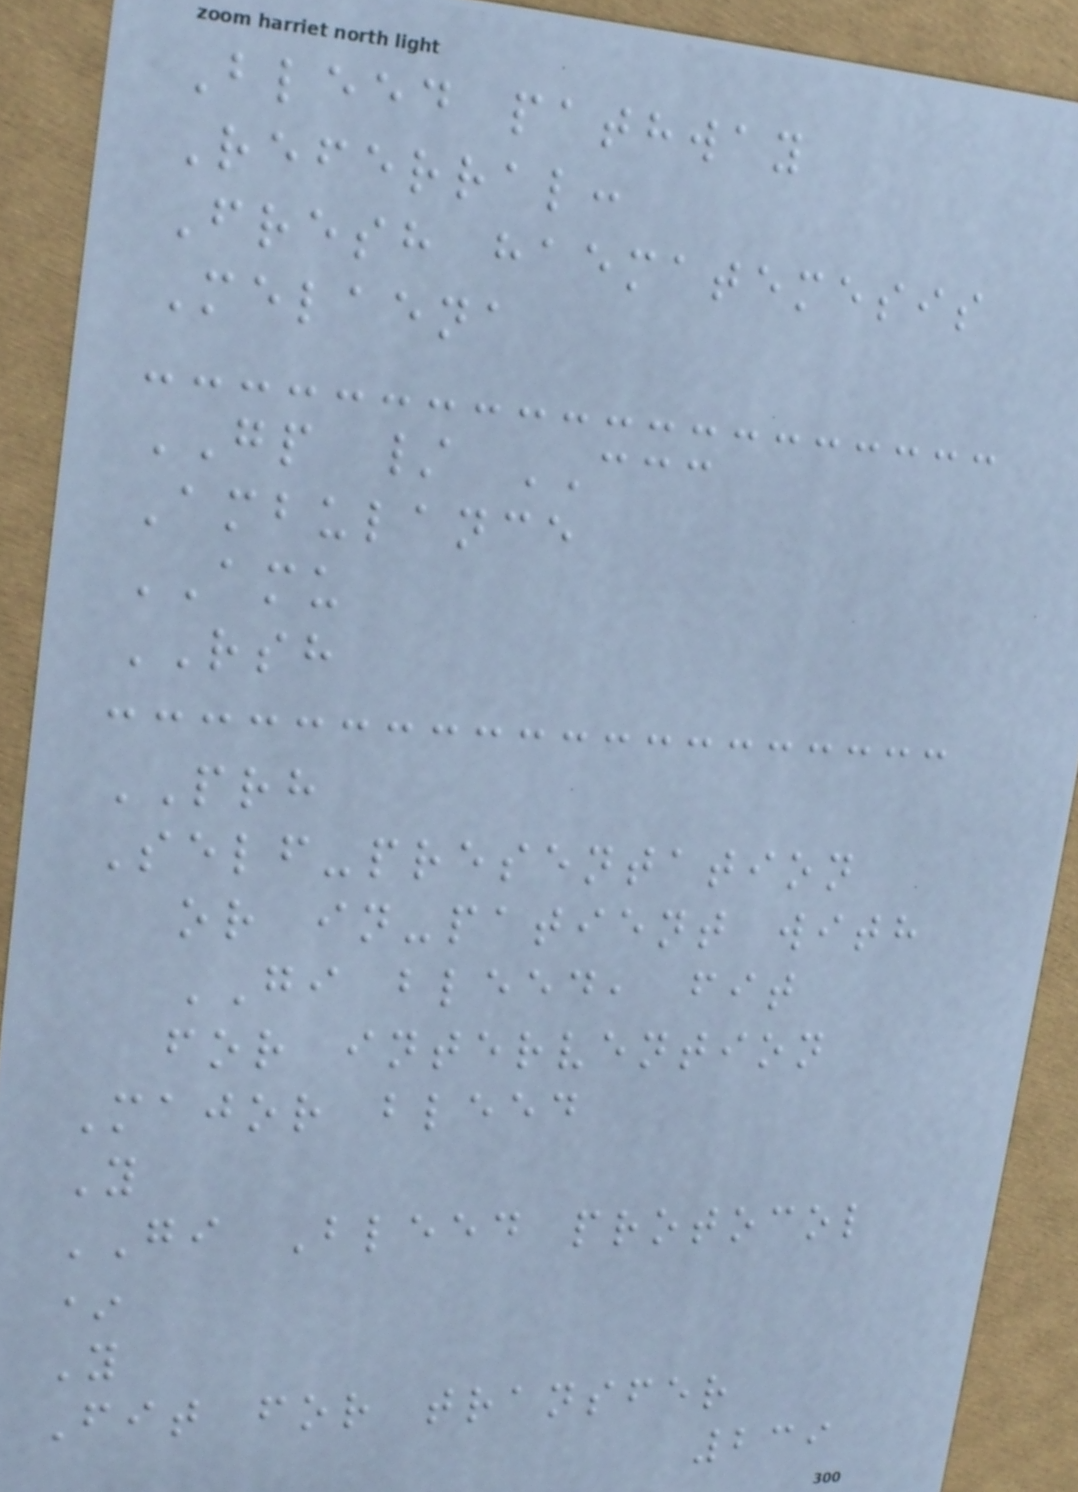Bleed pathway
Referral:
Fresh haematemesis
Melaena
GP / CCC
Ambulance
AMU
RSH
PRH
Self-presentation
or in-patient with
GI bleed, fit
for intervention
Major bleed
Y
GI Bleed protocol
*
Y
Fit for transfer
239
